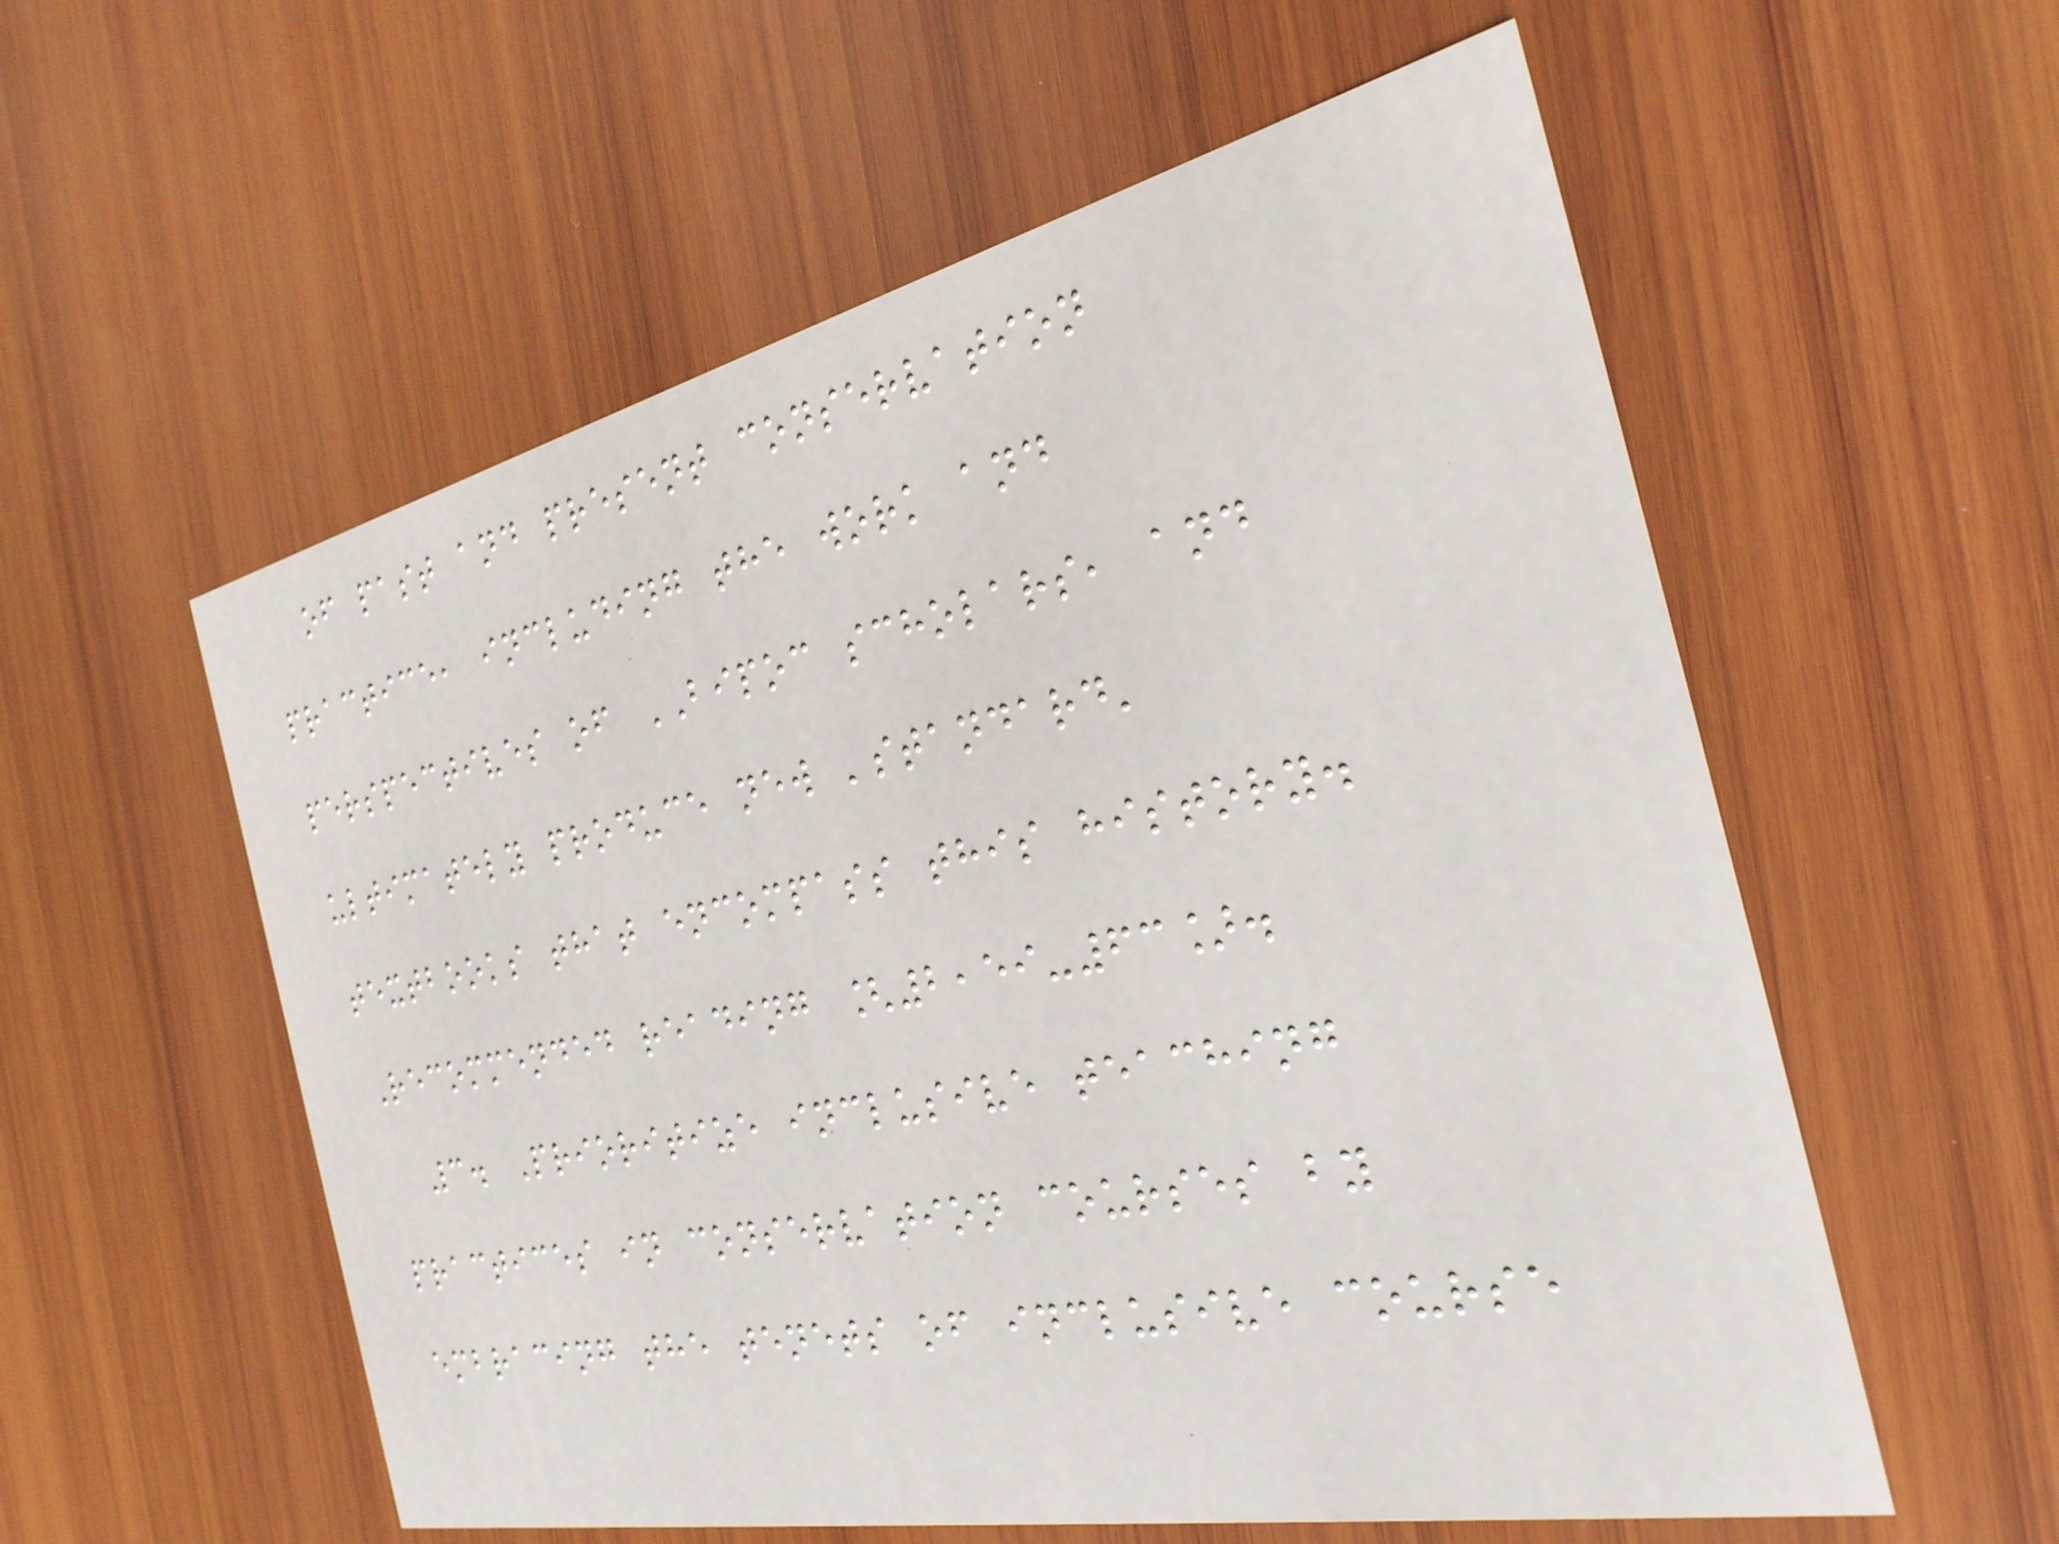of past and present conservation
practice, including the work and
perspectives of BIPOC scholars, and
ultimately produce new 'standard'
textbooks that encompass this history.
Recommended reading [2,59-63].
3. Prioritize inclusive teaching
practices in conservation courses by
embracing the tenets of inclusive course
